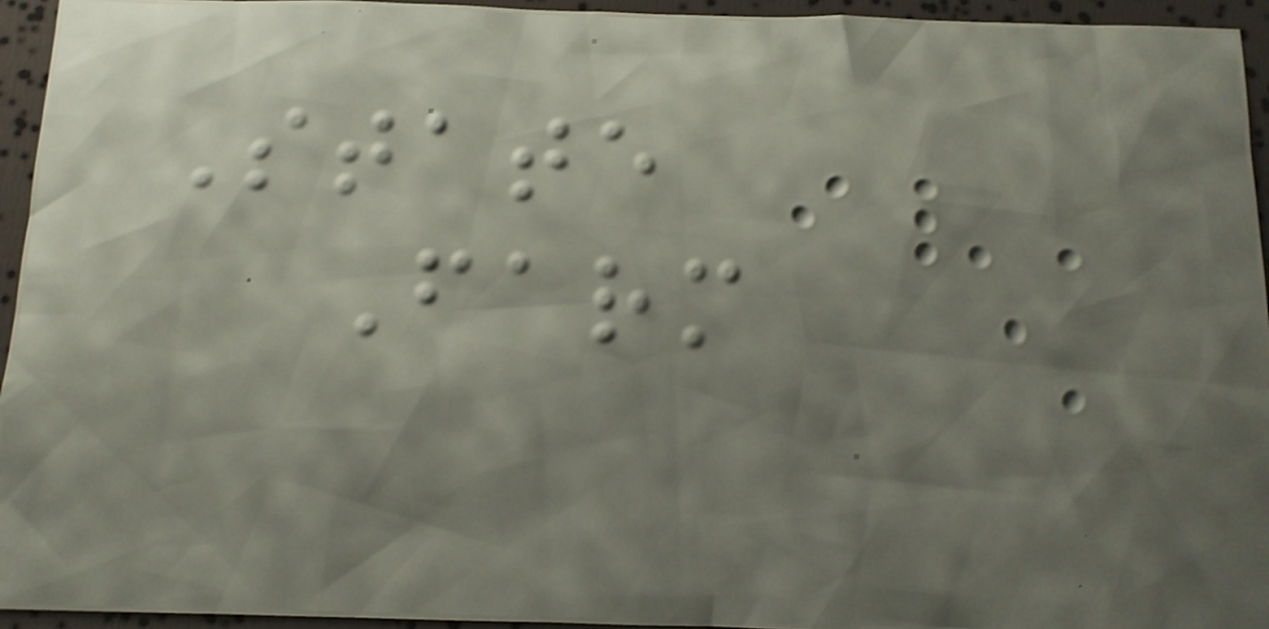State
Farm
